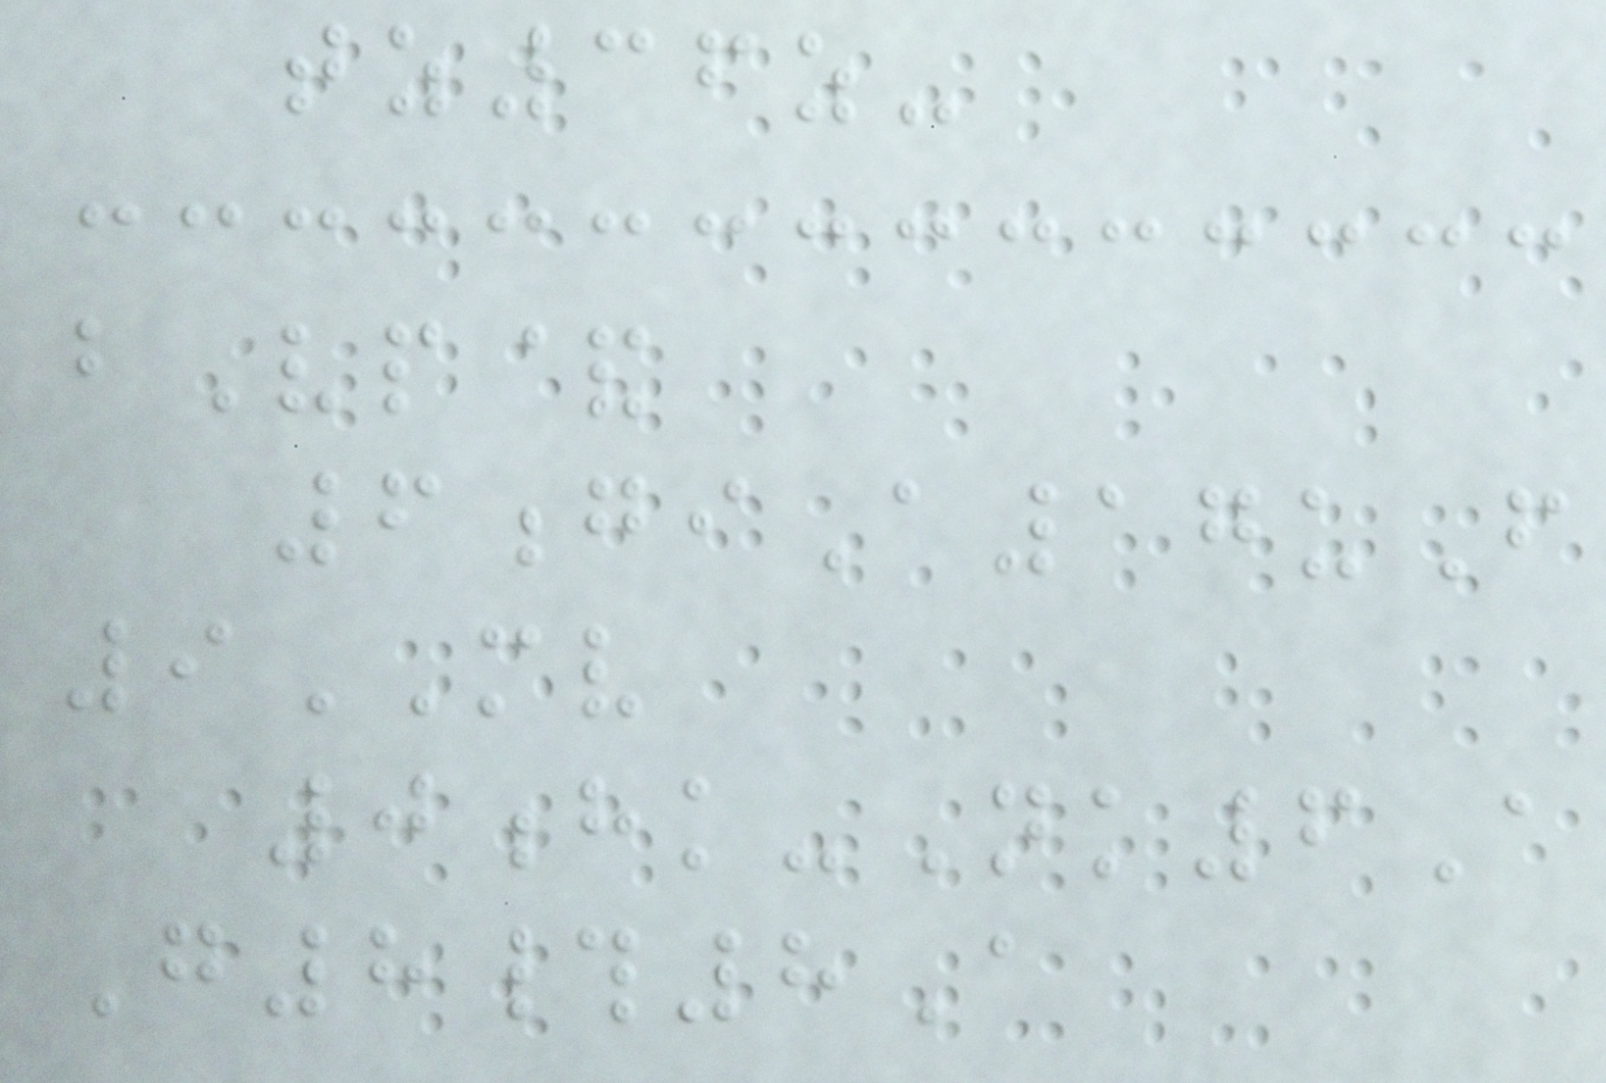tz36z-
bVp&
6giA17uF
9MV
0hk-Nk6A
G8#8A
